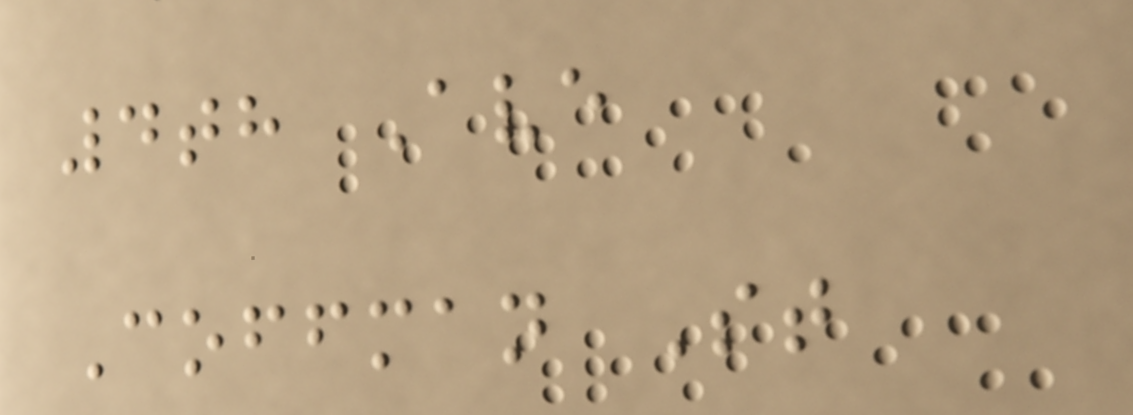4th Ave
Coffman St
